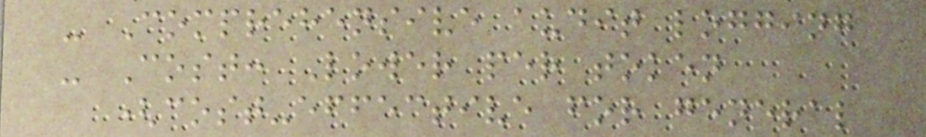- Comprehensive audit logging
- Cost: Lower per token
(cost-effective for general
